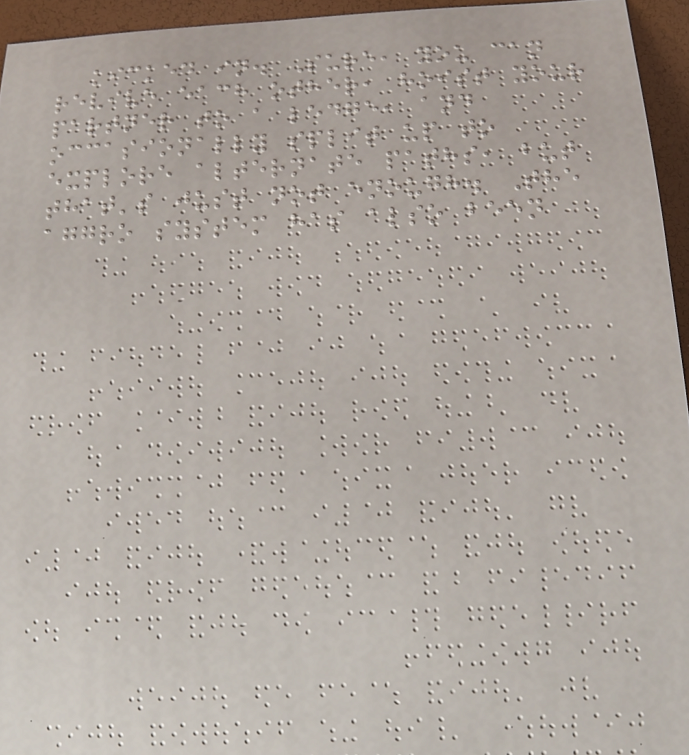kicked in. Sure, you can
revive each other, hoist your
partner to a ledge, and
occasionally split up to
explore alternate paths, but
that's just not enough. The
aggro system has also been
